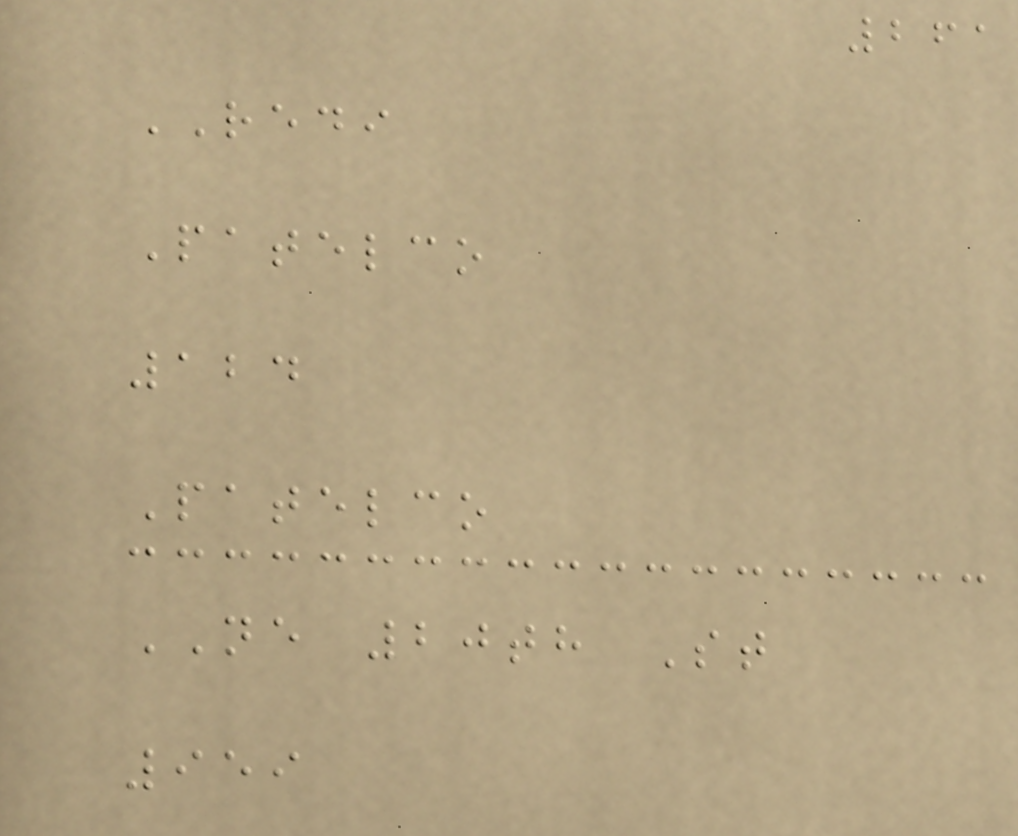261
REDI
Patelco
124
Patelco
NE 20th St
959
